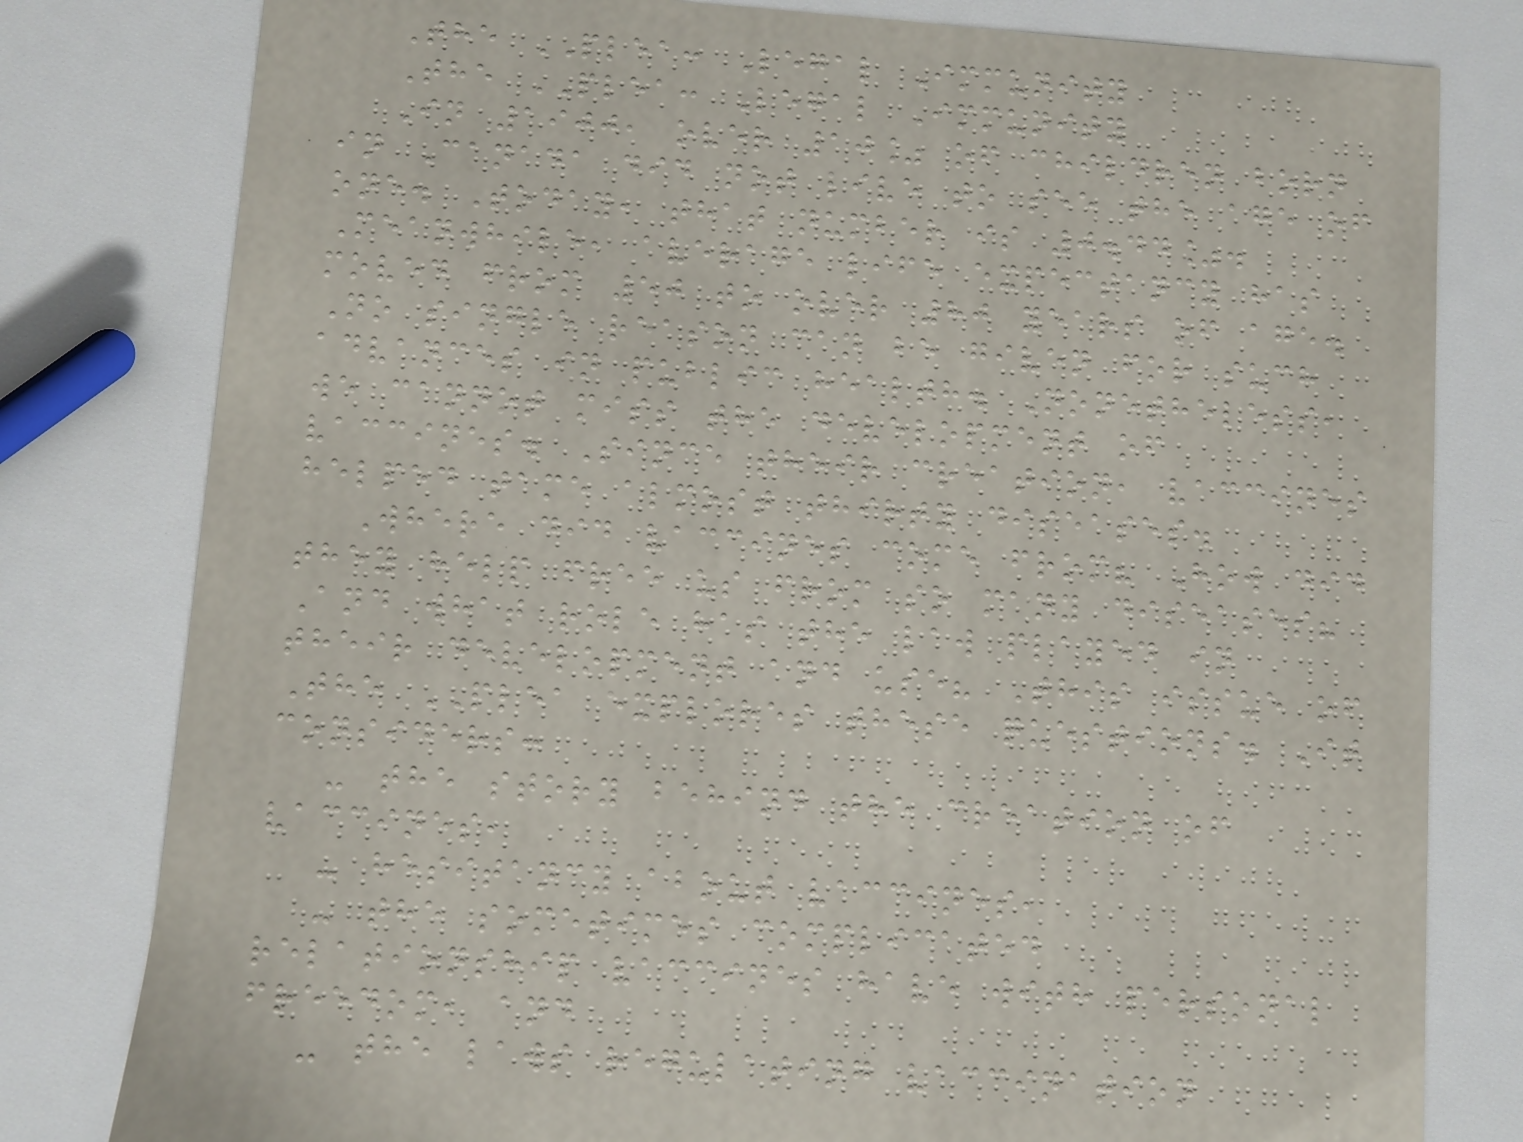The PLEA: Legal Immunity
The PLEA: Legal Immunity
In 1900, over 10% of children born
in Canada did not live to see the age of
one. Today, that number is 0.44%.
Meanwhile, average life expectancy has
moved from 50 to over 80 years of age.
No single reason can be given for such
advances in public health. Nonetheless,
we cannot miss the development of
vaccines. Since their creation, vaccines
helped tame almost thirty diseases.
Where did vaccines come from? How did
they help free us from so many diseases?
And what role has the law played in
their development and use? This issue of
The PLEA explores these questions. It
considers:
- the story behind the creation of
vaccines,
- hesitancy about vaccines,
- the sometimes complicated
relationship vaccines have with personal
freedom, and
- the laws regulating vaccination
